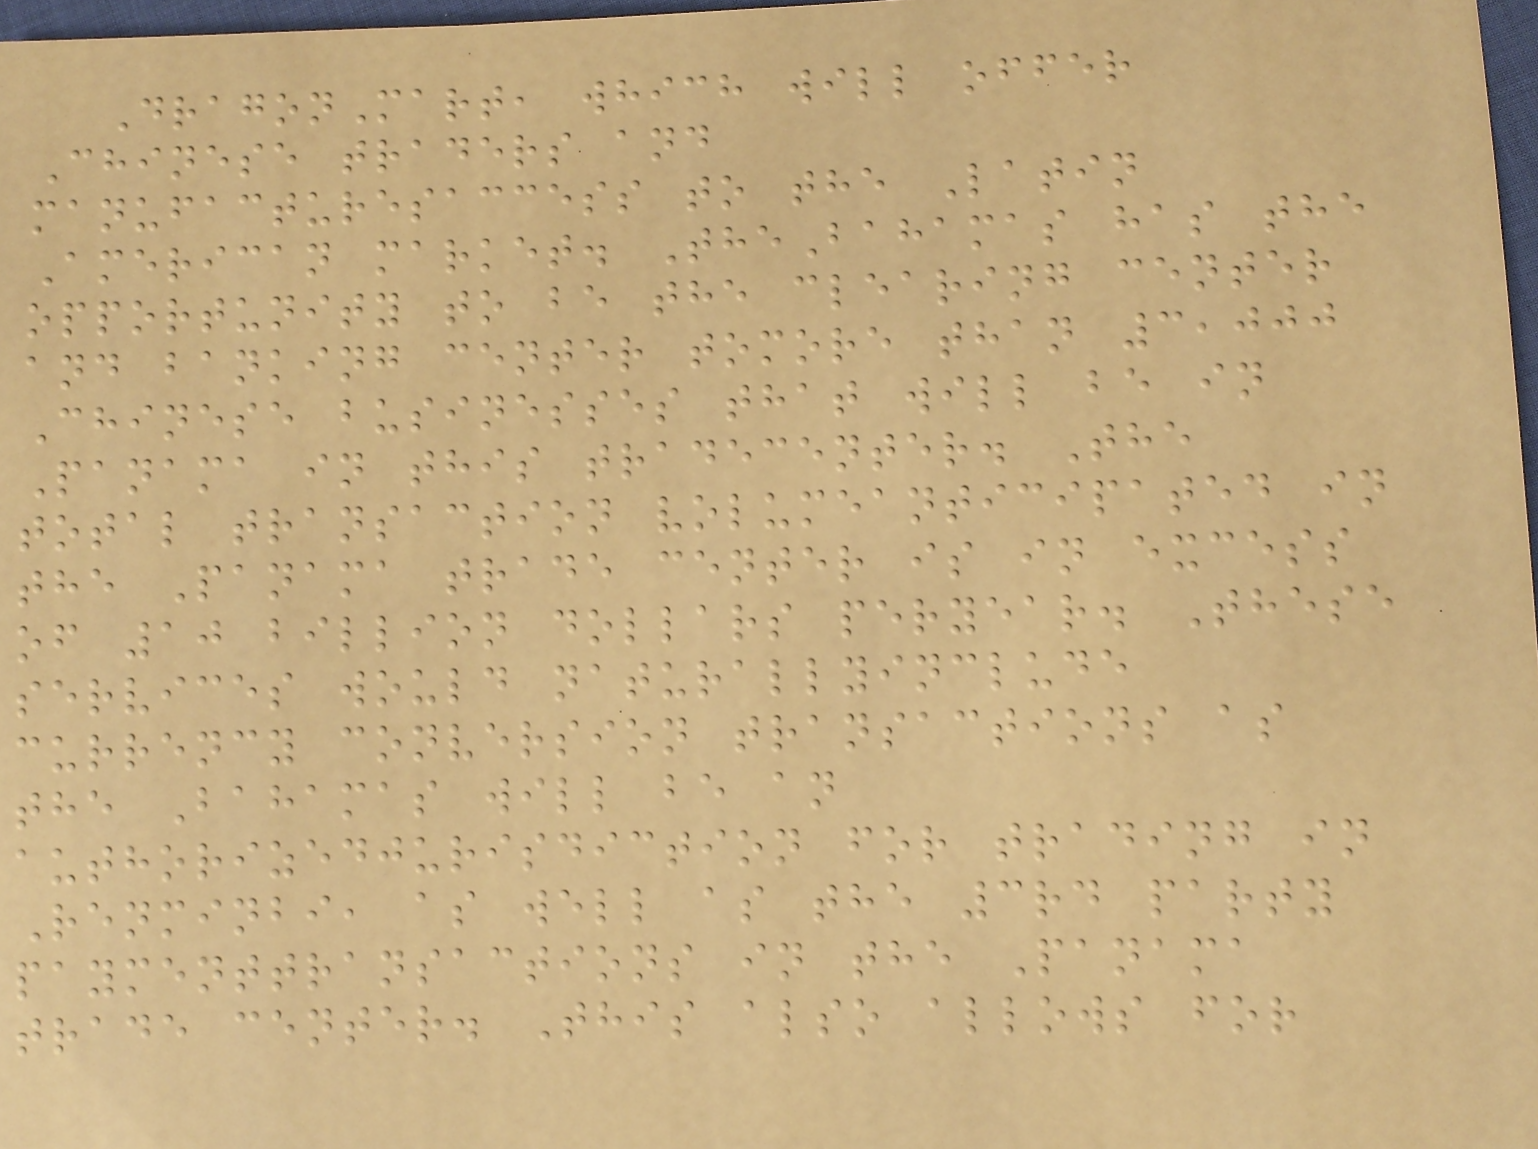DragonMart, which will offer
Chinese traders and
manufacturesaccess to the Latin
American market. TheBahamas has the
opportunity to be the clearing center
and banking center tomore than 3,000
Chinese businesses that will be in
Panama in this tradecenter. The
total transaction volumeanticipated in
the Panama trade center is in excess
of 10 billion dollars peryear. These
services would naturallyinclude
currency conversion transactions as
the Bahamas will be an
authorizedjurisdiction for trading in
Renminbi, as well as the 3rd party
paymenttransactions in the Panama
trade center. This also allows for
